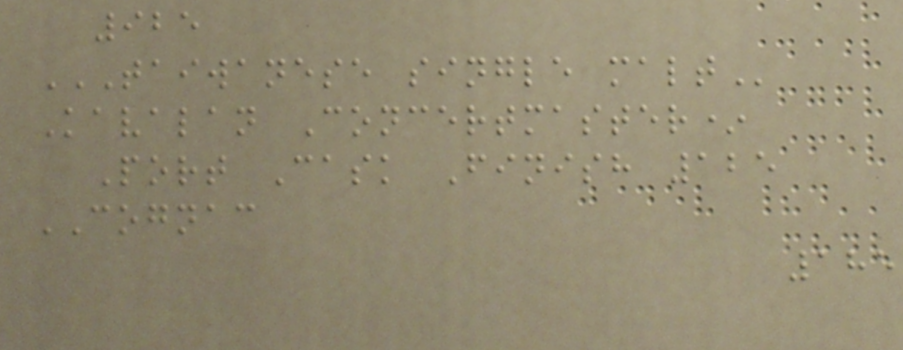925
TAIWANESE SINGLE MALT
Kavalan Concertmaster*
Port Cask Finish 125
COGNAC
185
